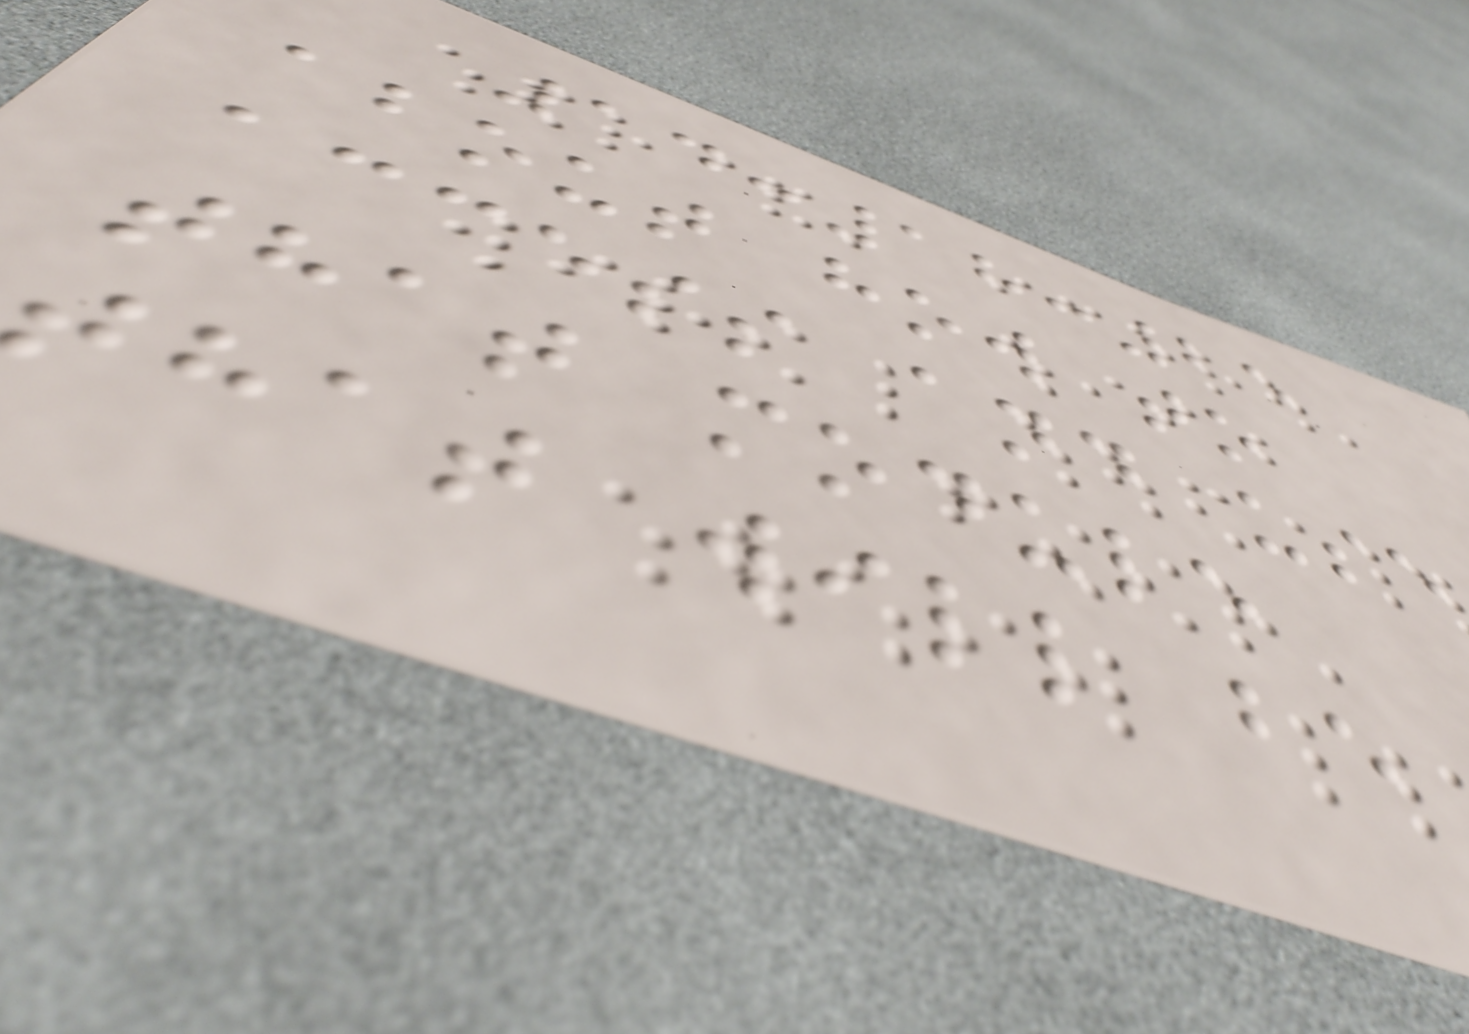14:18:25
about how to
access and use
that module
that will be
